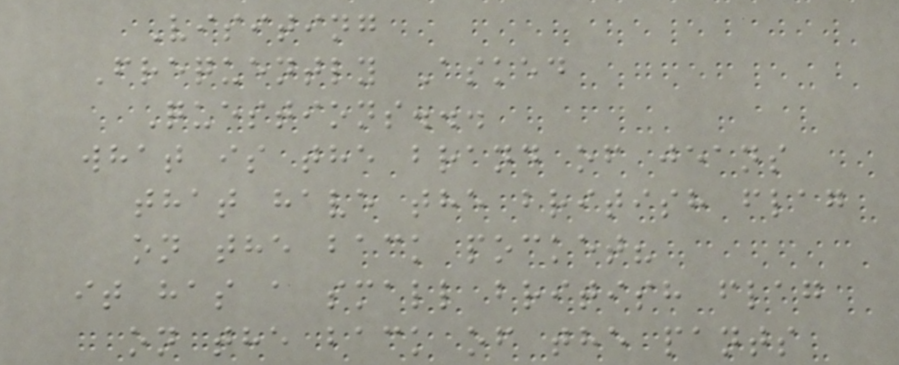Visiting
Frequently Asked
Questions...
what is the brand of jeans
that have the british flag
on the back pocket?
it has a small british flag
on the back of the pants
